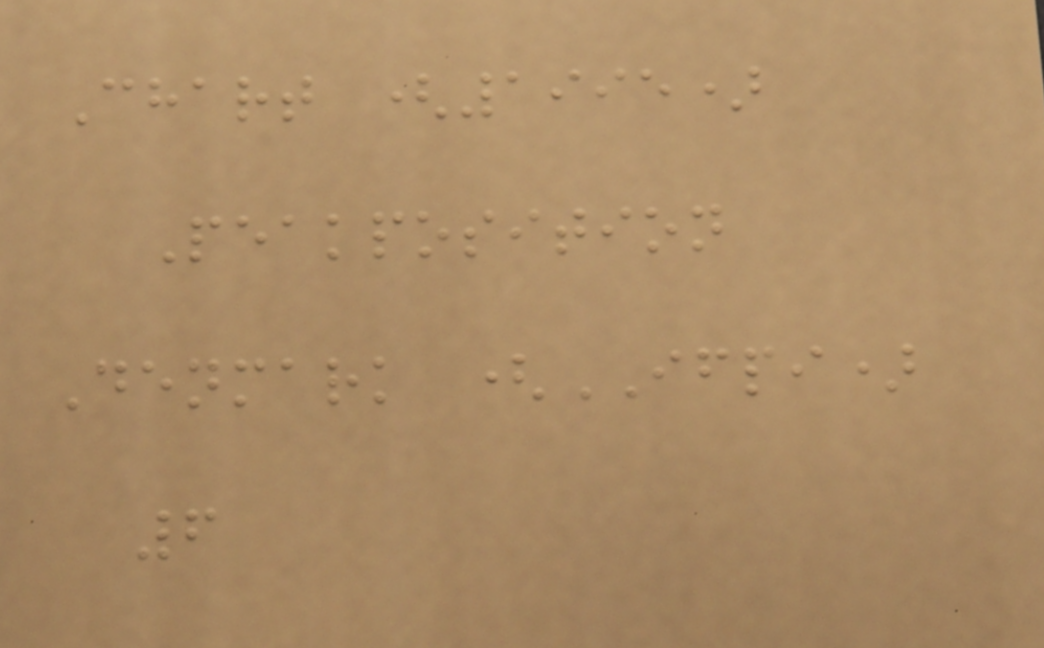Chart (1995)
Peakposition
Denmark (IFPI)
6
